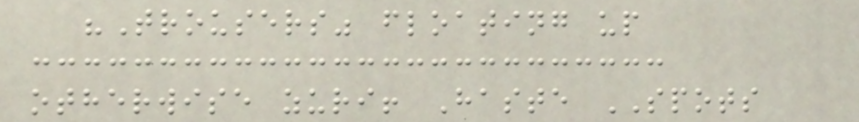"Trousers" floating up
otherwise zuri! Haste SPOTS
